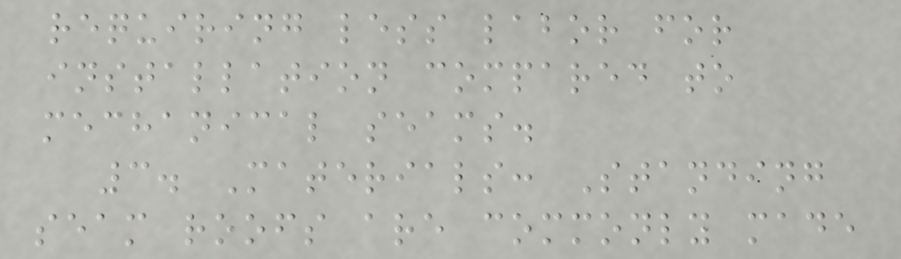requiring less labor for
installation compared to
mechanical seams.
3. Materials: Standing
seam roofs are commonly made
